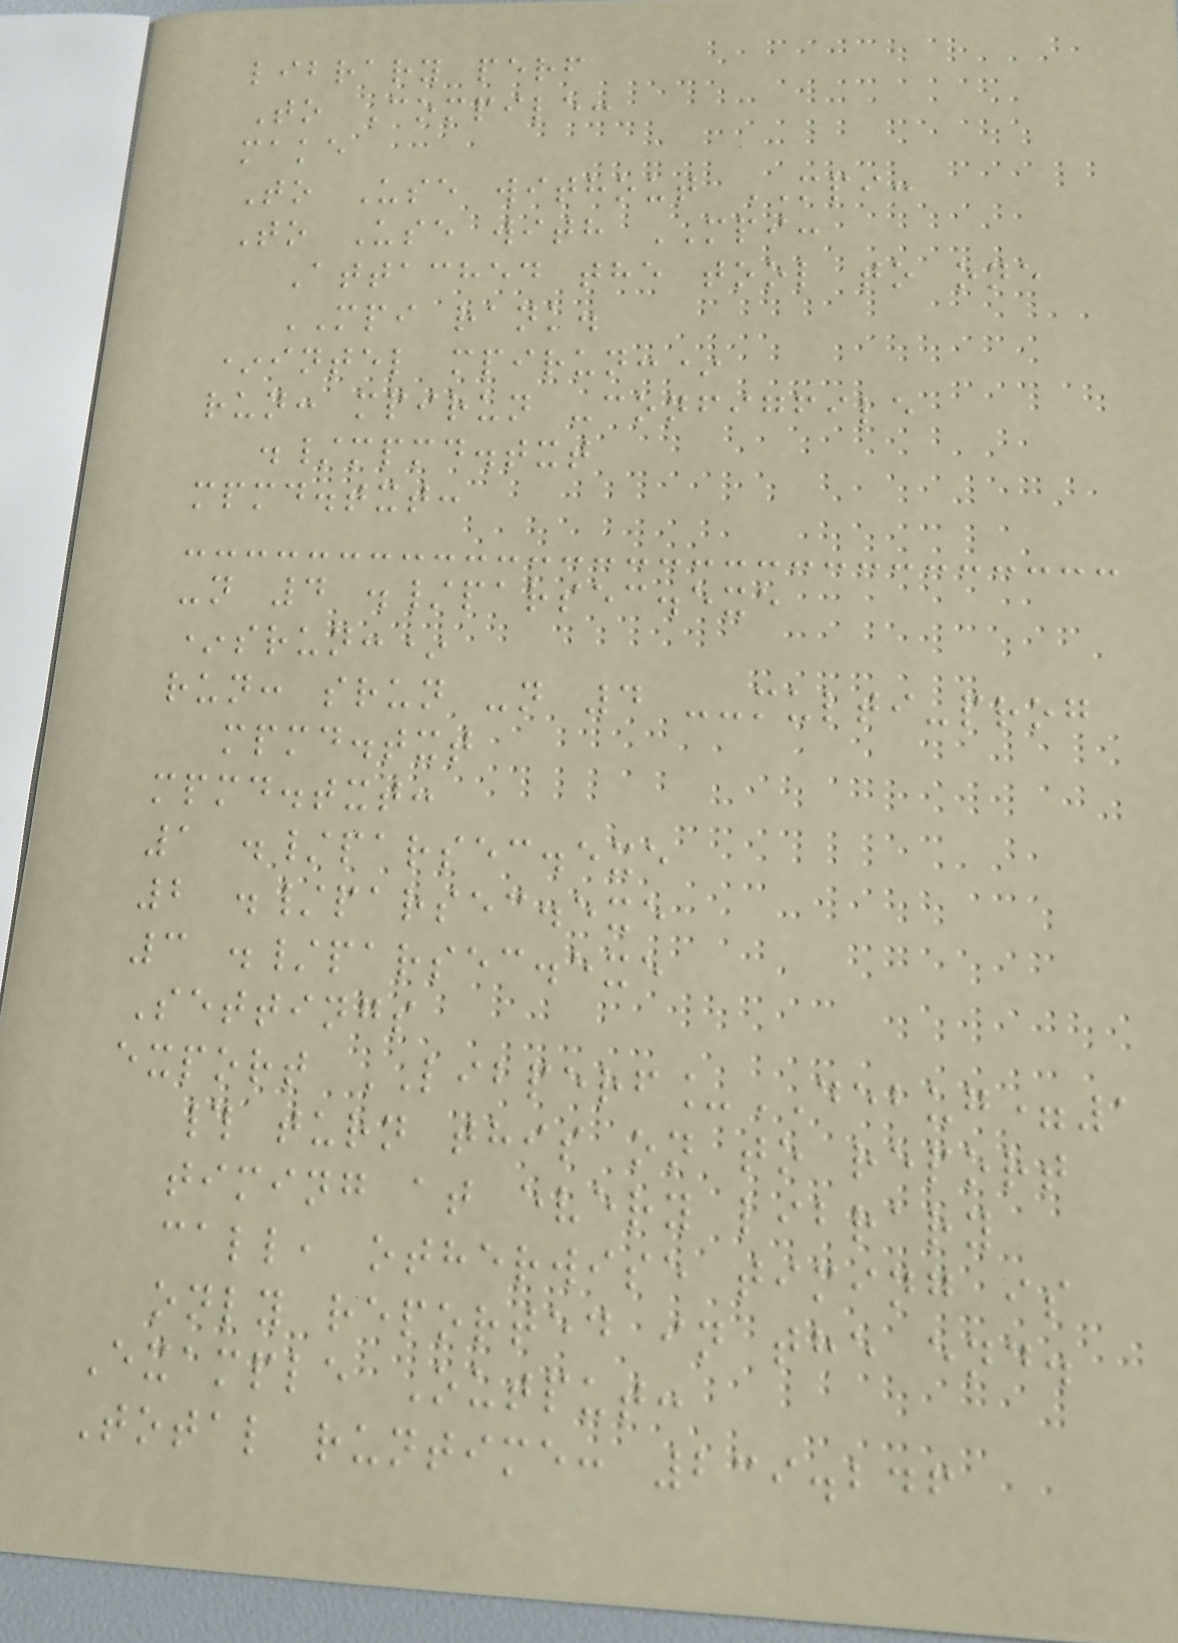library perf
To Compile:
make
To Use without MPI:
To Use with MPI:
Attached the tool to one
MPI rank.
*intel mpirun:*
run: mpirun -configfile
./mpmd.txt
mpmd.txt:
-n 4 ./parsec.exe
*srun:*
run: srun -n 4 --multi-prog
mpmd.txt
mpmd.txt:
1 ./parsec.exe
2 ./parsec.exe
3 ./parsec.exe
Settings
export LIBPERF_DEBUG=1
# turn this on to report
timing at every library
call, otherwise timing is
only reported in the end.
Example Output:
Total runtime: 239.246
